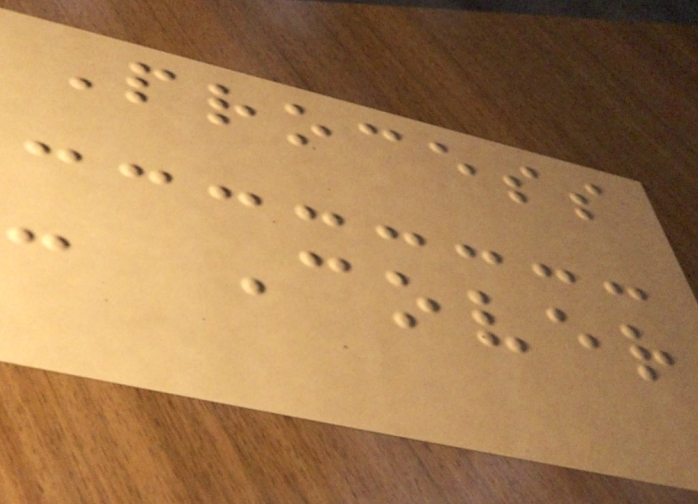Process
- Cover
